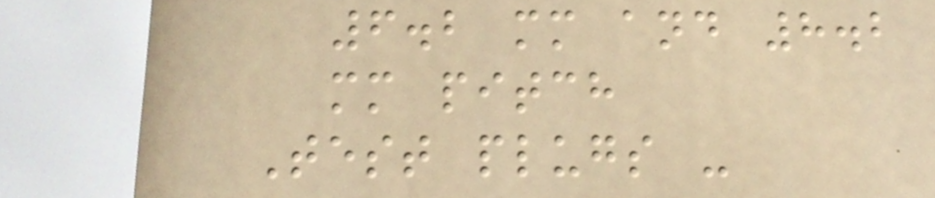6.2 mm and 8.2
mm pitch
Test plugs -
